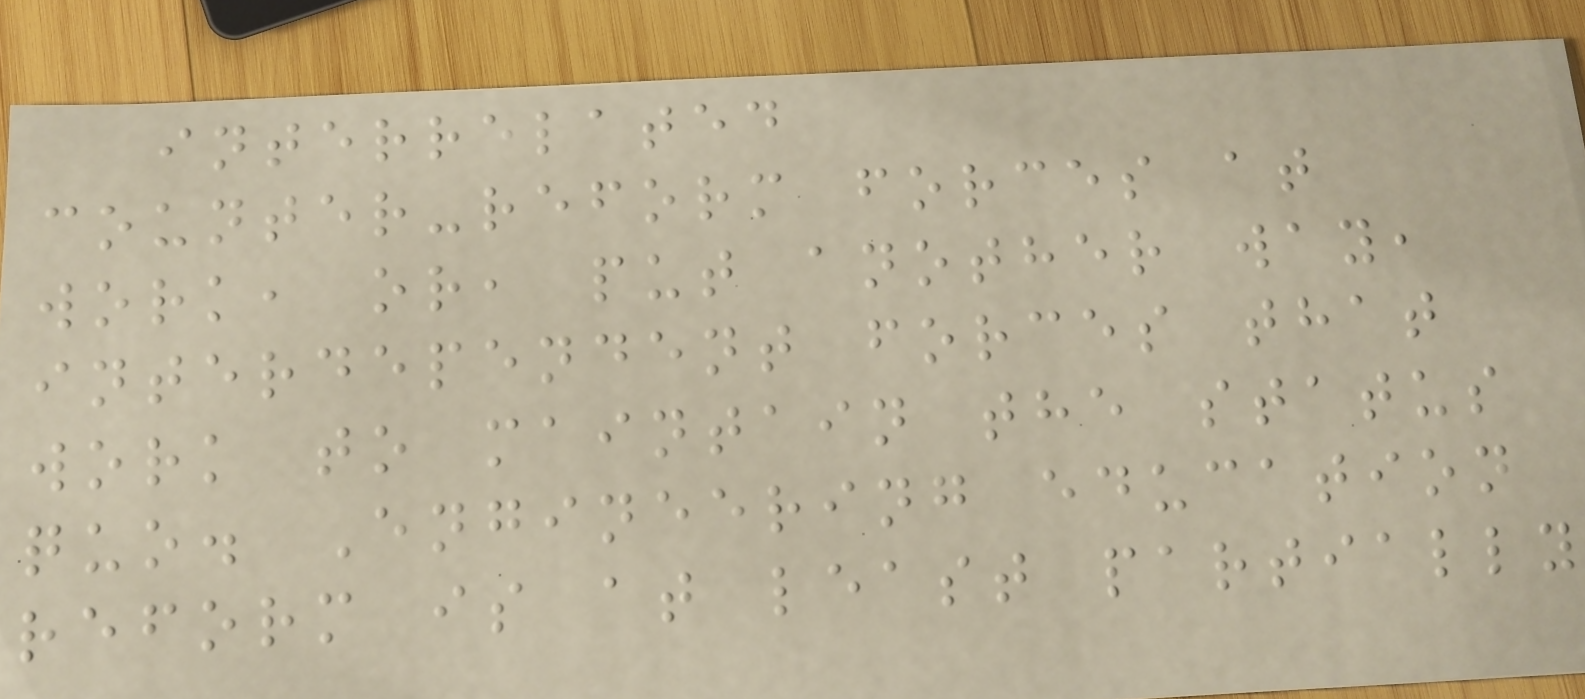interrelated
counter-reform forces at
work, or, put another way,
interdependent forces that
work to maintain the status
quo. Engineering education
reform is at least partially
